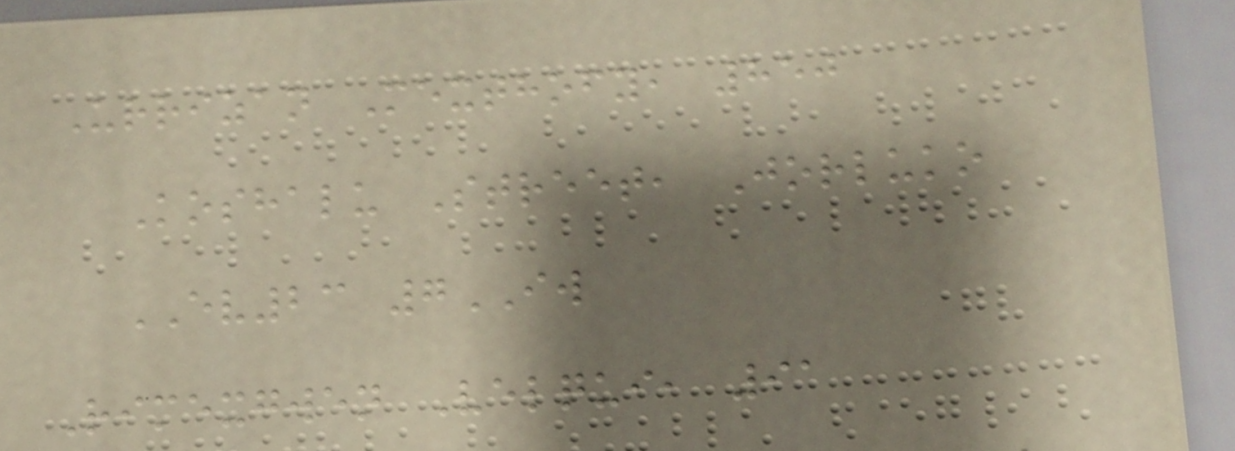Urrizan Mexthofy, 850
Koshalu Street, Jorluko
EV23 7IW
Rimexgwen Velqui, 91
